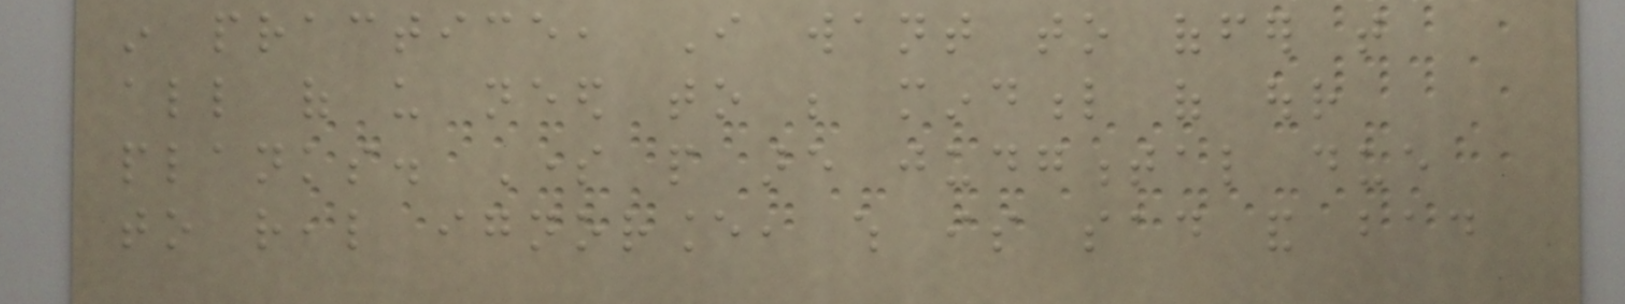in practice, I want to offer that
all of us need to be mindful of our
planks. Some people are judgmental due
to real ignorance, which is sad and bad
